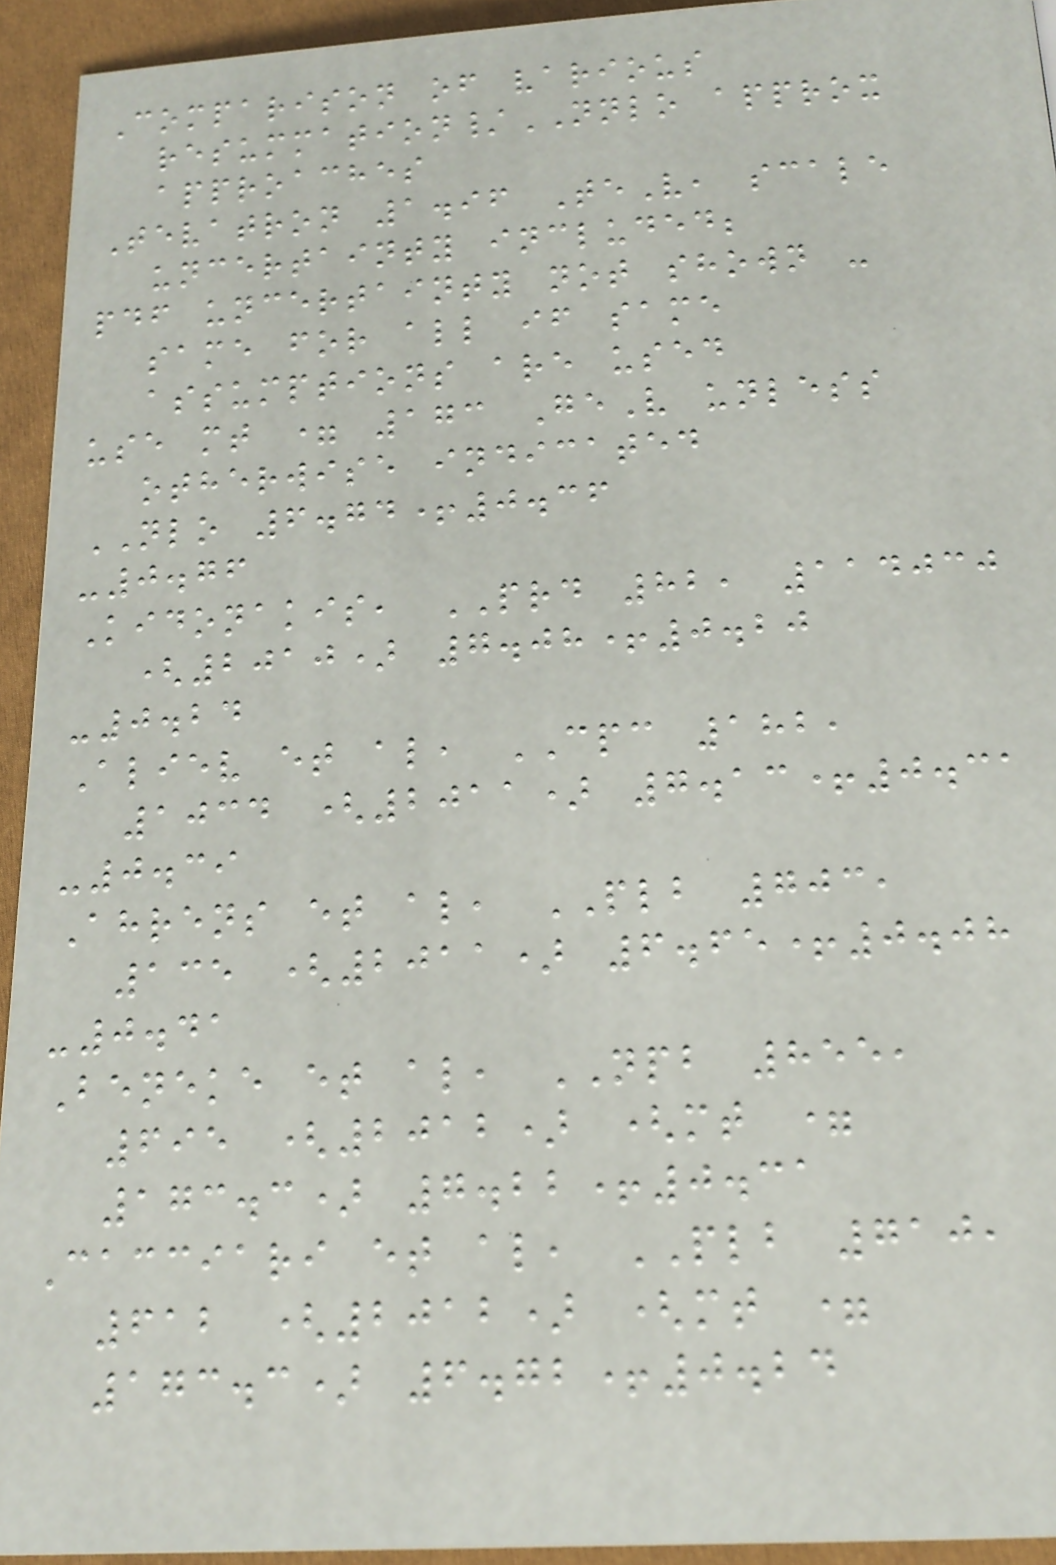Comparison of various
resummation/NNLO approx
approaches
Tevatron 1.96 TeV, scale
uncertainty included;
pdf uncertainty not shown -
same for all if same
assumptions are used
use mt = 173 GeV unless
otherwise indicated
NLO 6.74+0.36
-0.76
Kidonakis, PRD 82, 114030
(2010) 7.08+0.20
-0.24
Aliev et al, CPC 182,
1034 (2011) 7.13+0.31
-0.39
Ahrens et al, PLB 703,
135 (2011) 6.65+0.08
-0.41
Beneke et al, NPB 855,
695 (2012) (mt =
173.3) 7.22+0.31
Cacciari et al, PLB 710,
612 (2012) (mt =
173.3) 6.72+0.24
